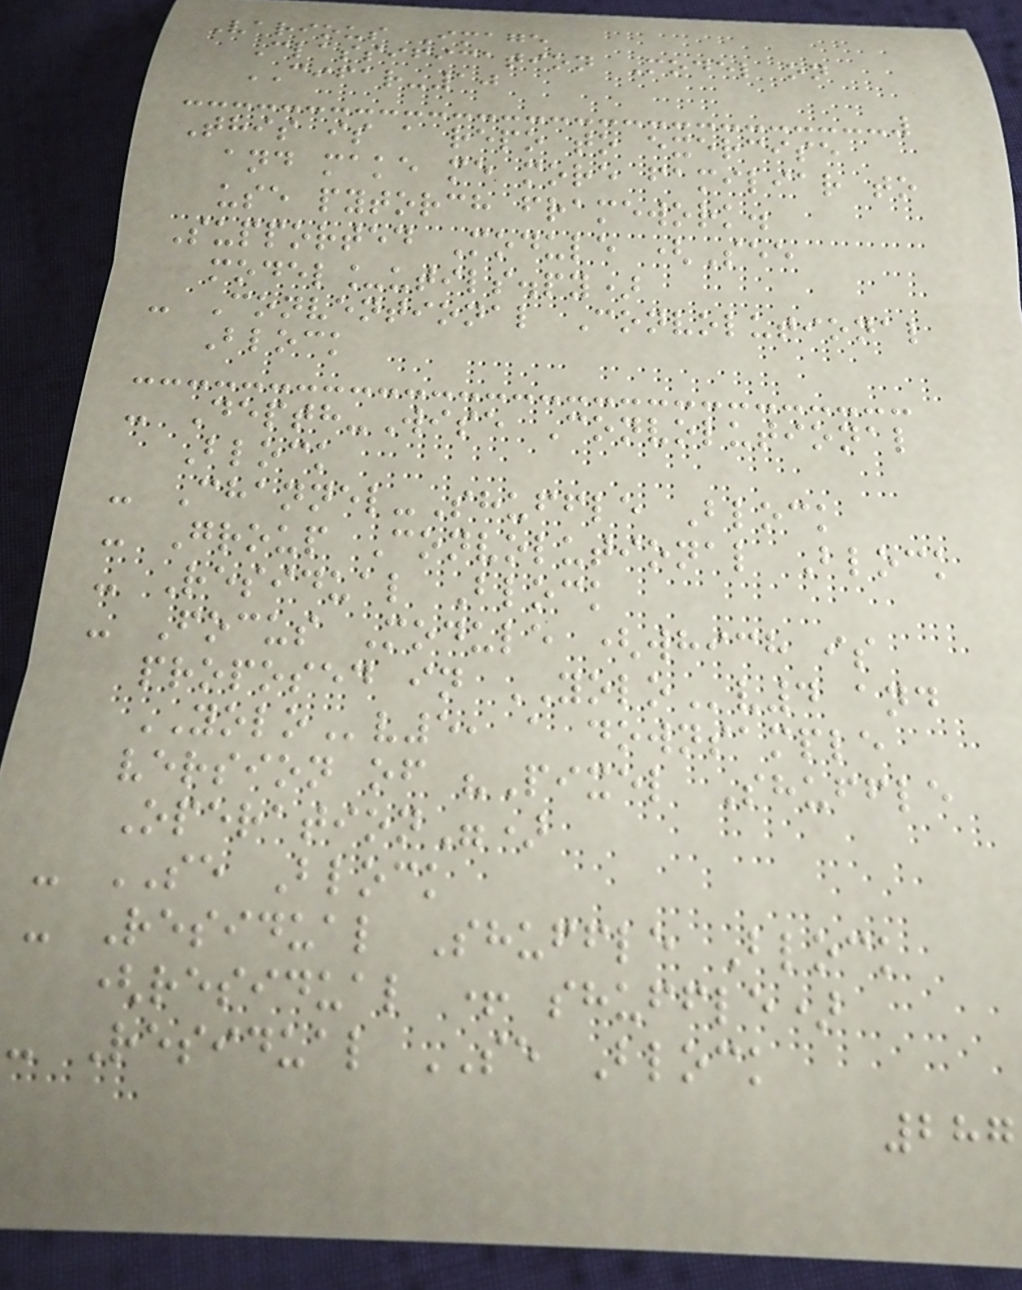Various Image
Classification Model on
CIFAR-10
This is a repo to exercise
and make me more familiar to
use pytorch framework.
Supported Module (See
model_utils.py)
- Conventional Convolutional
Block
- Depth-Wise Convolutional
Block
- Channel-Shuffle Block
- Group Convolutional Block
- Residual Block
- Focus Module (which is
proposed in YOLOv4 and
YOLOv5, a downsample
version of "Pixel Shuffle
Operation")
- SE Block
- Residual Shuffle Block
(residual + shuffle)
- Residual SE Block
287
